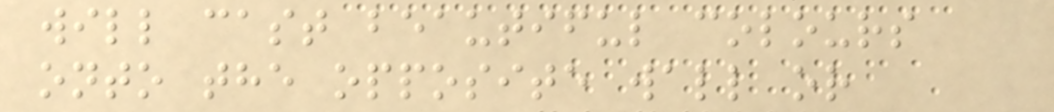will cast beautiful colours
onto the opposite wall or
